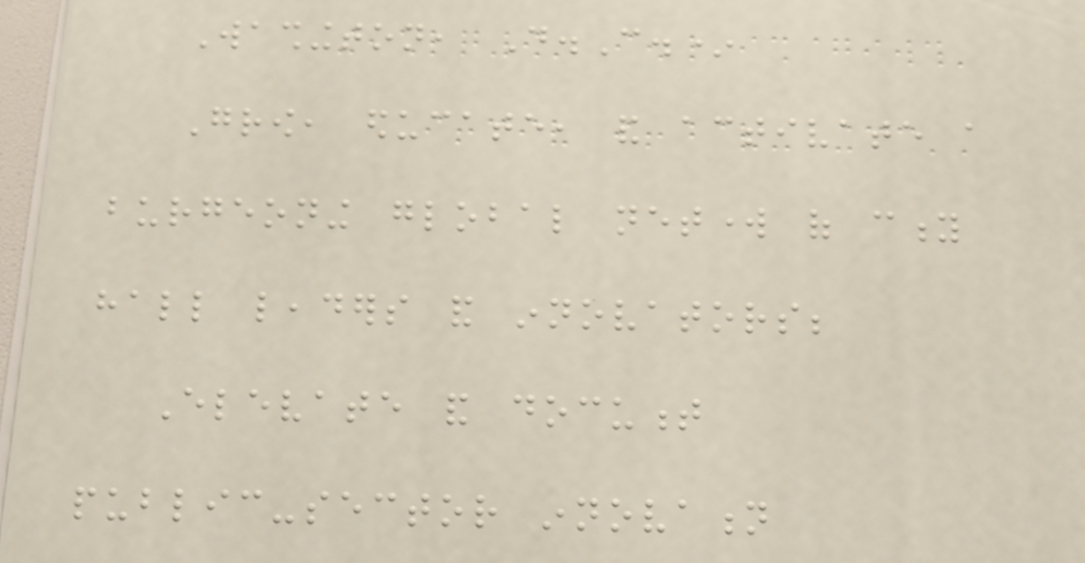Washington, D.C.*
Grow, educate, and activate a
burgeoning global network of city
hall leaders and innovators;
Elevate and document
public-sector innovation
